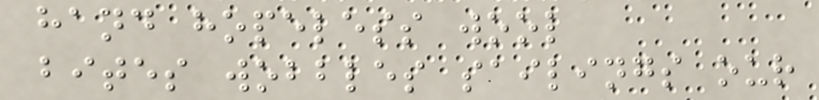hand hopeless wool
bites wobbles sailings our
